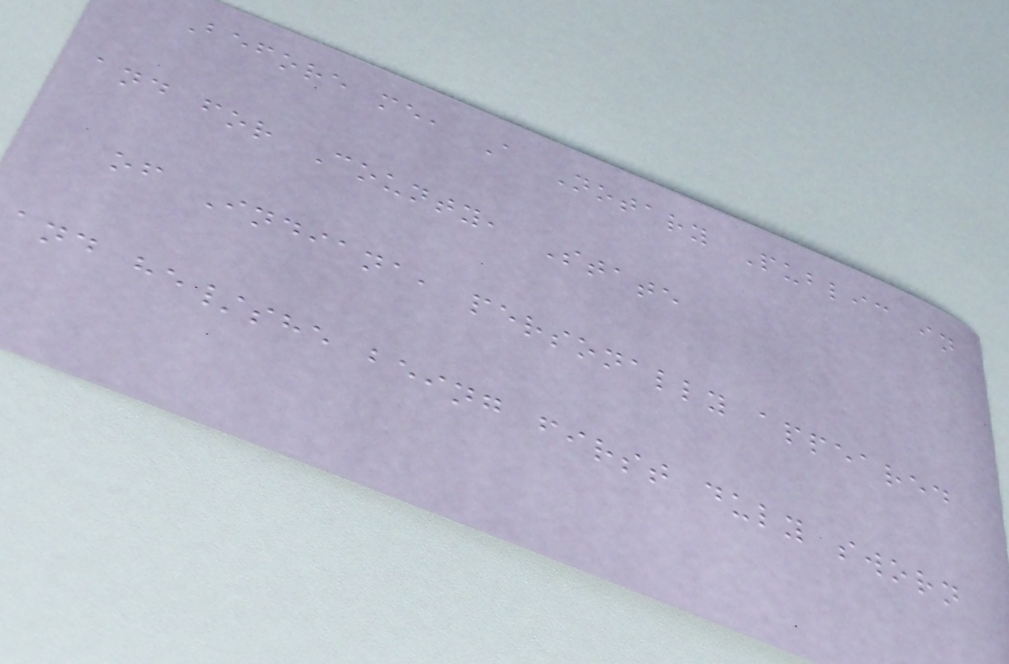Before me, A Notary Public in
and for County, State
of Indiana, personally appeared
and he/she being first duly sworn
